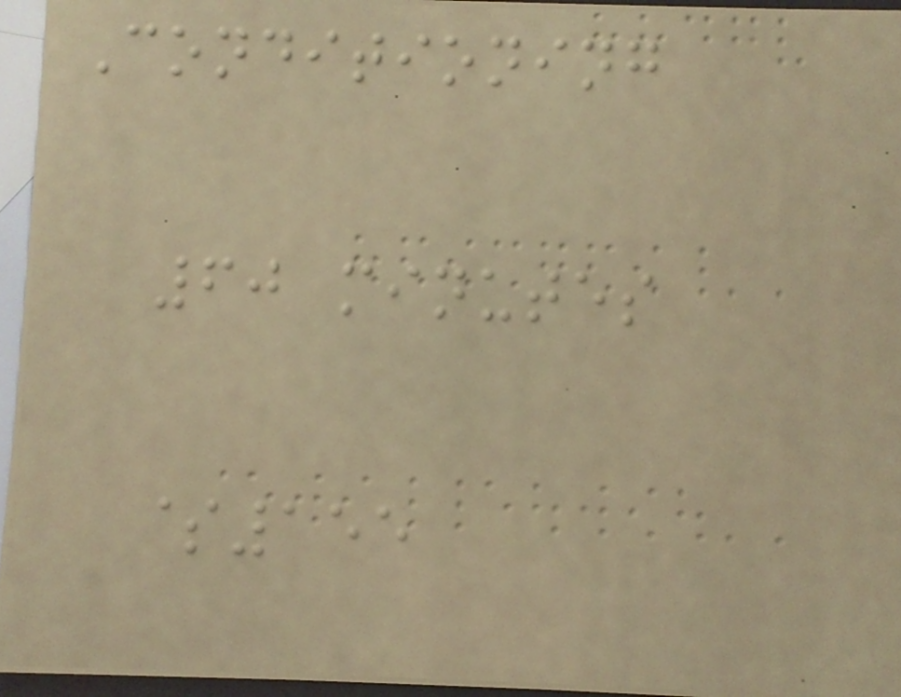Conditioning
60 minutes
$155
